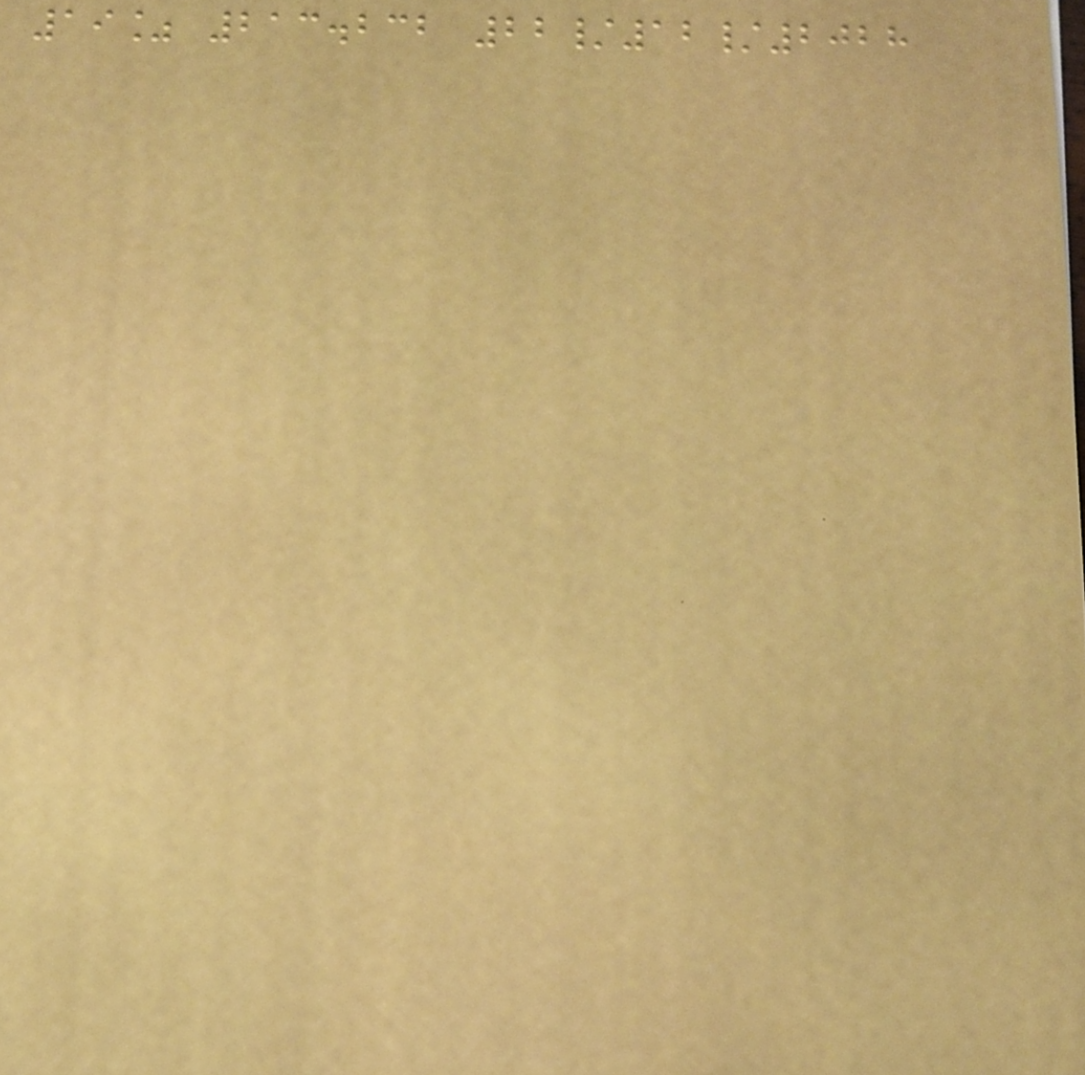19% 213.232 22/12/2028
